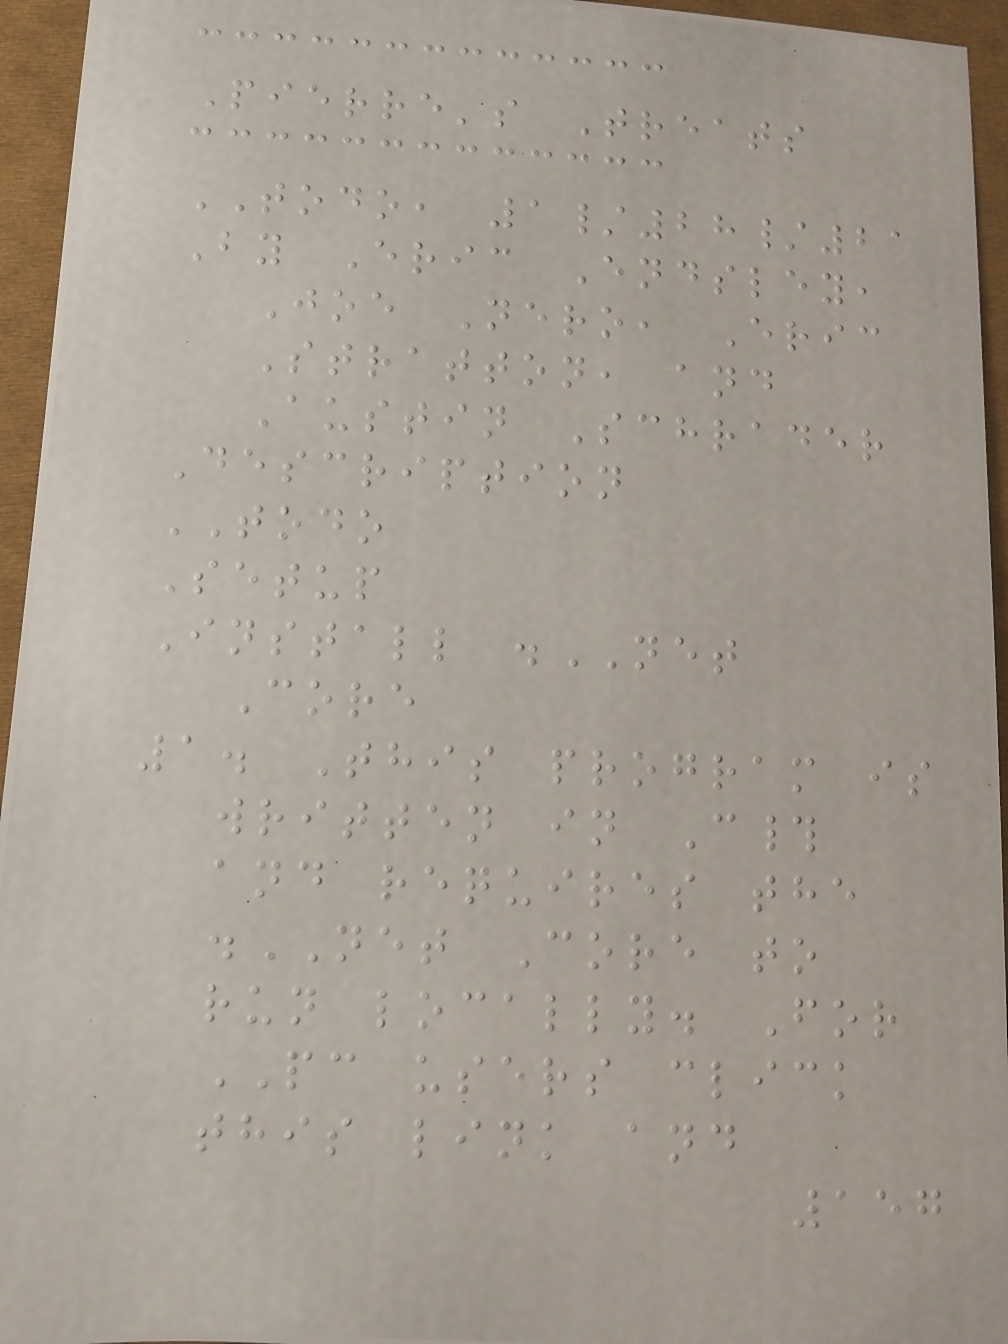Pierre's Treats
TODO, 1/28/21
By Eric Endsley,
Joe Nero, Eric
Stratton, and
Austin Schrader
Description
TODO
Setup
Install .NET
Core
1. This program is
written in C#
and requires the
.NET Core to
run locally. For
PC users click
this link and
157
